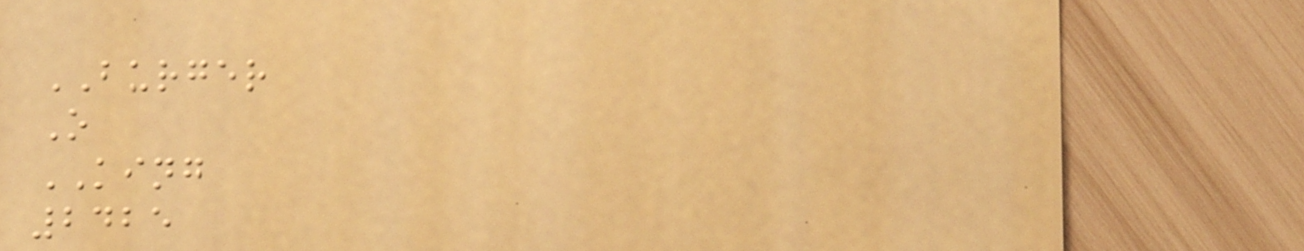BURGER
O
KING
2425
